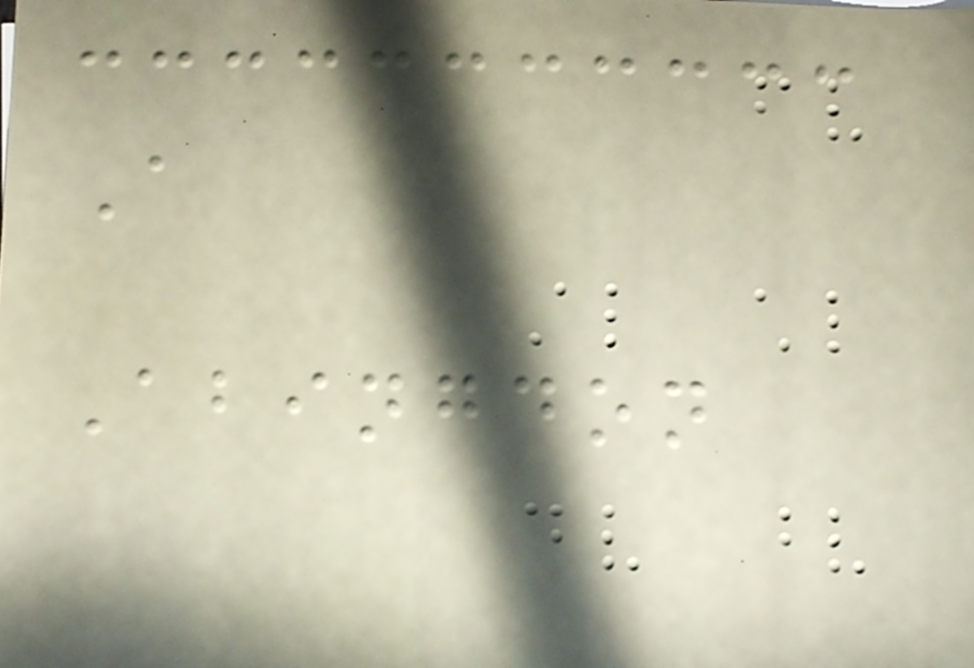A
Abingdon
